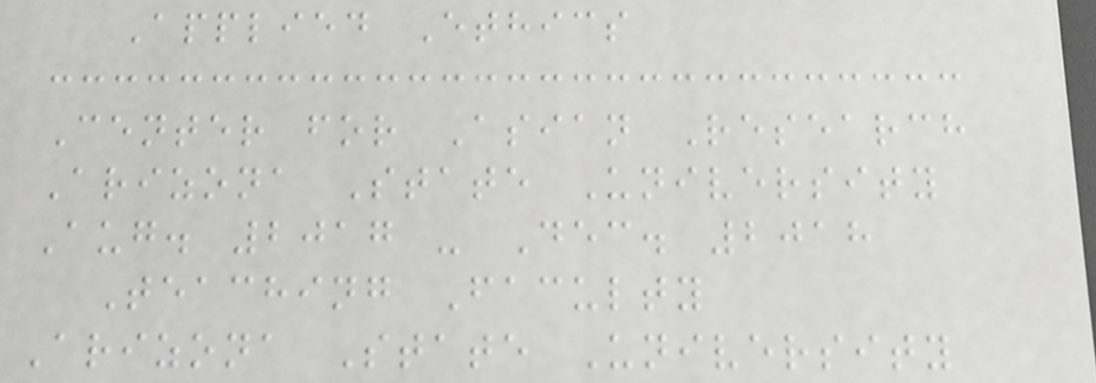Applied Ethics
Center for Asian Research
Arizona State University
Aug. 2017 - Dec. 2018
Teaching Faculty
Arizona State University
